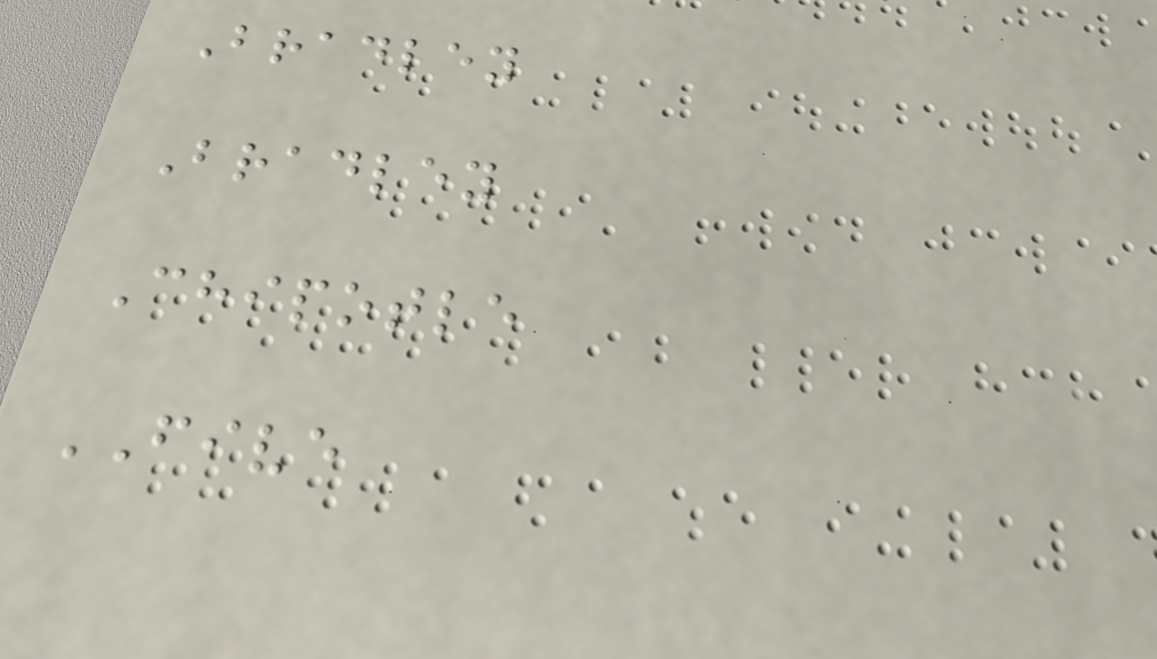Bradley
Bradley
Chipotle
FIVE
